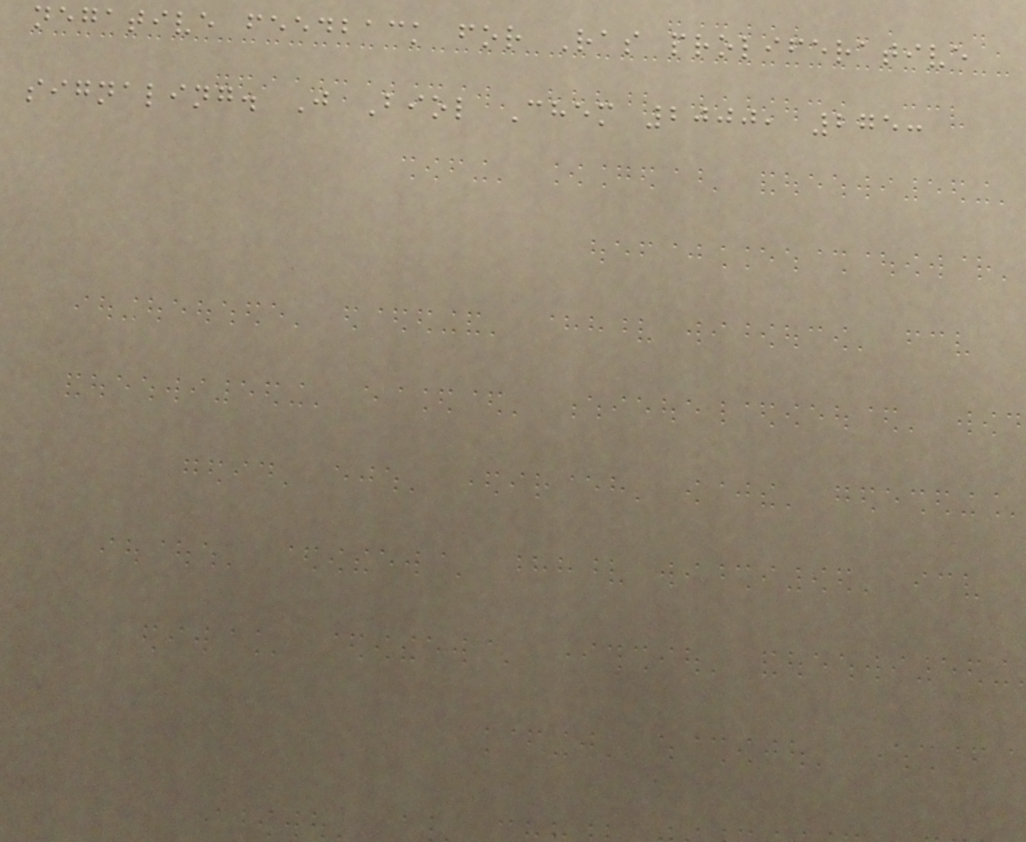negative feedback for Ras proliferative
signaling. J Biol Chem 2000, 275:
